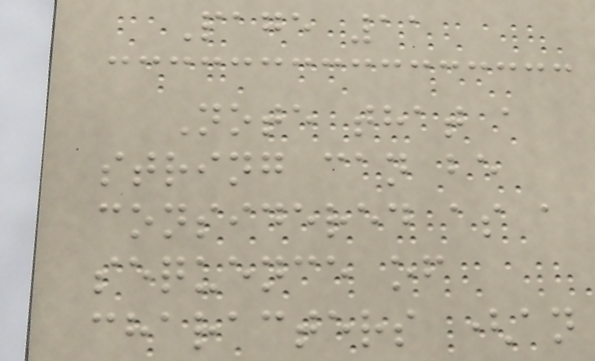Page 11
Note that a
string can be
considered as a
sequence of
characters (an
